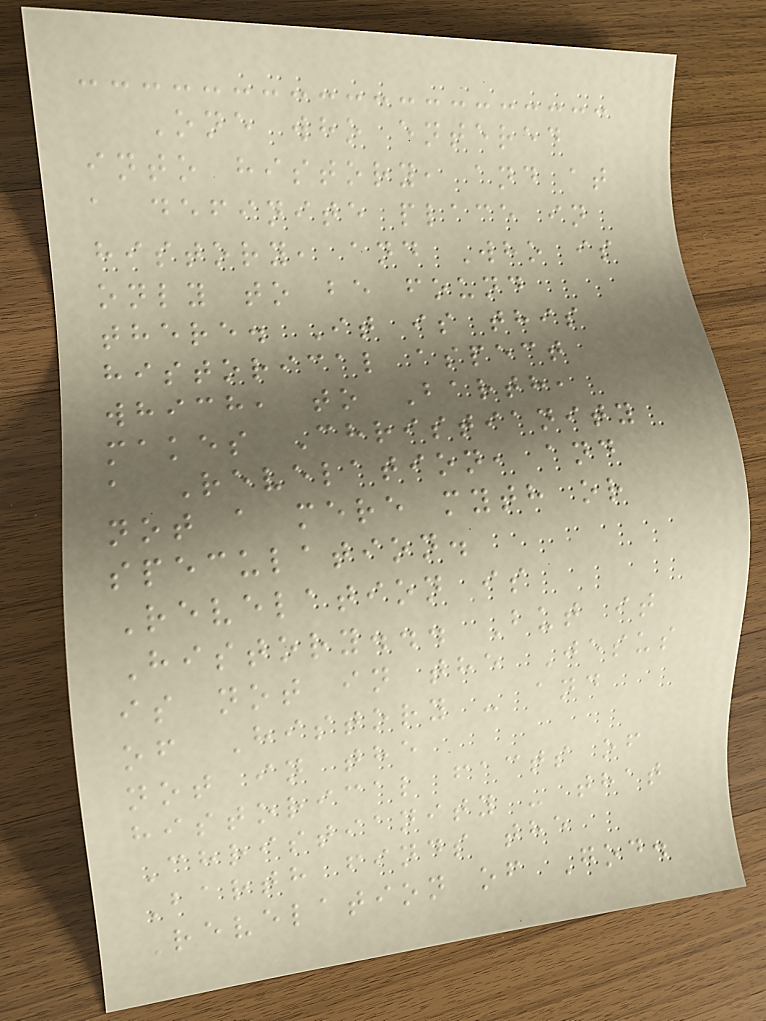One who entered
into history, and at
a definite place in
history, and Who is
only to be found
there. It is this
historical aspect
which, to Barth,
makes Christianity
a Revelation, and
not a mere myth or
speculation.
Revelation is
History... But it
is not in the Jesus
of History - and
not in the
historical facts of
Christianity - that
Barth finds the
Revelation of God.
